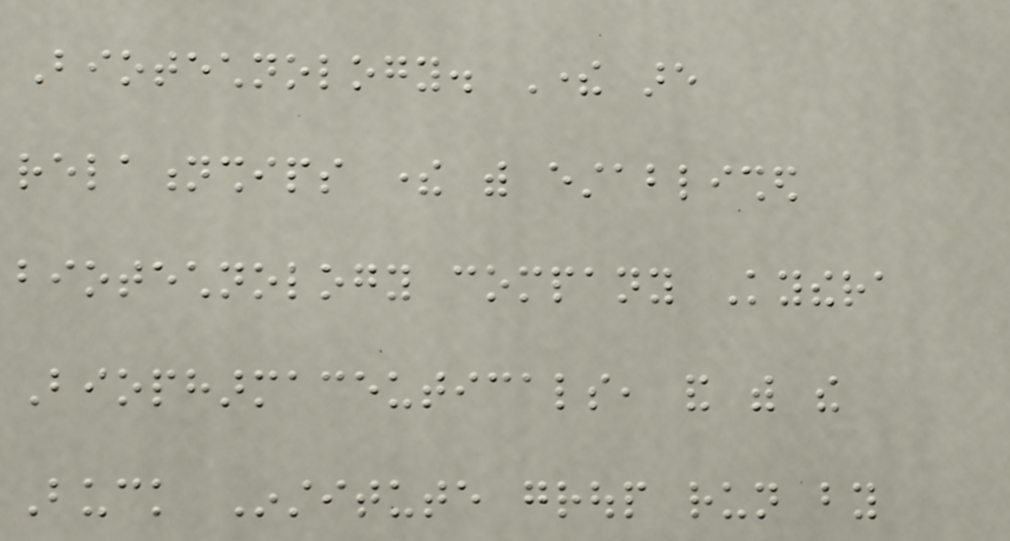Biotechnology. There are
relationships there with established
biotechnology company Kythera
Biopharmaceuticals, and with the
Buck Institute group run by
